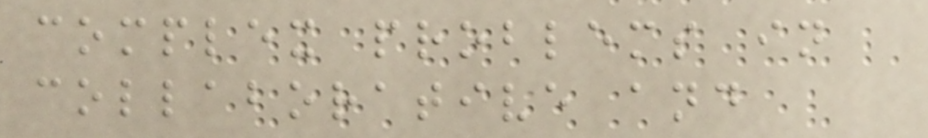complex problems in
collaborative and
